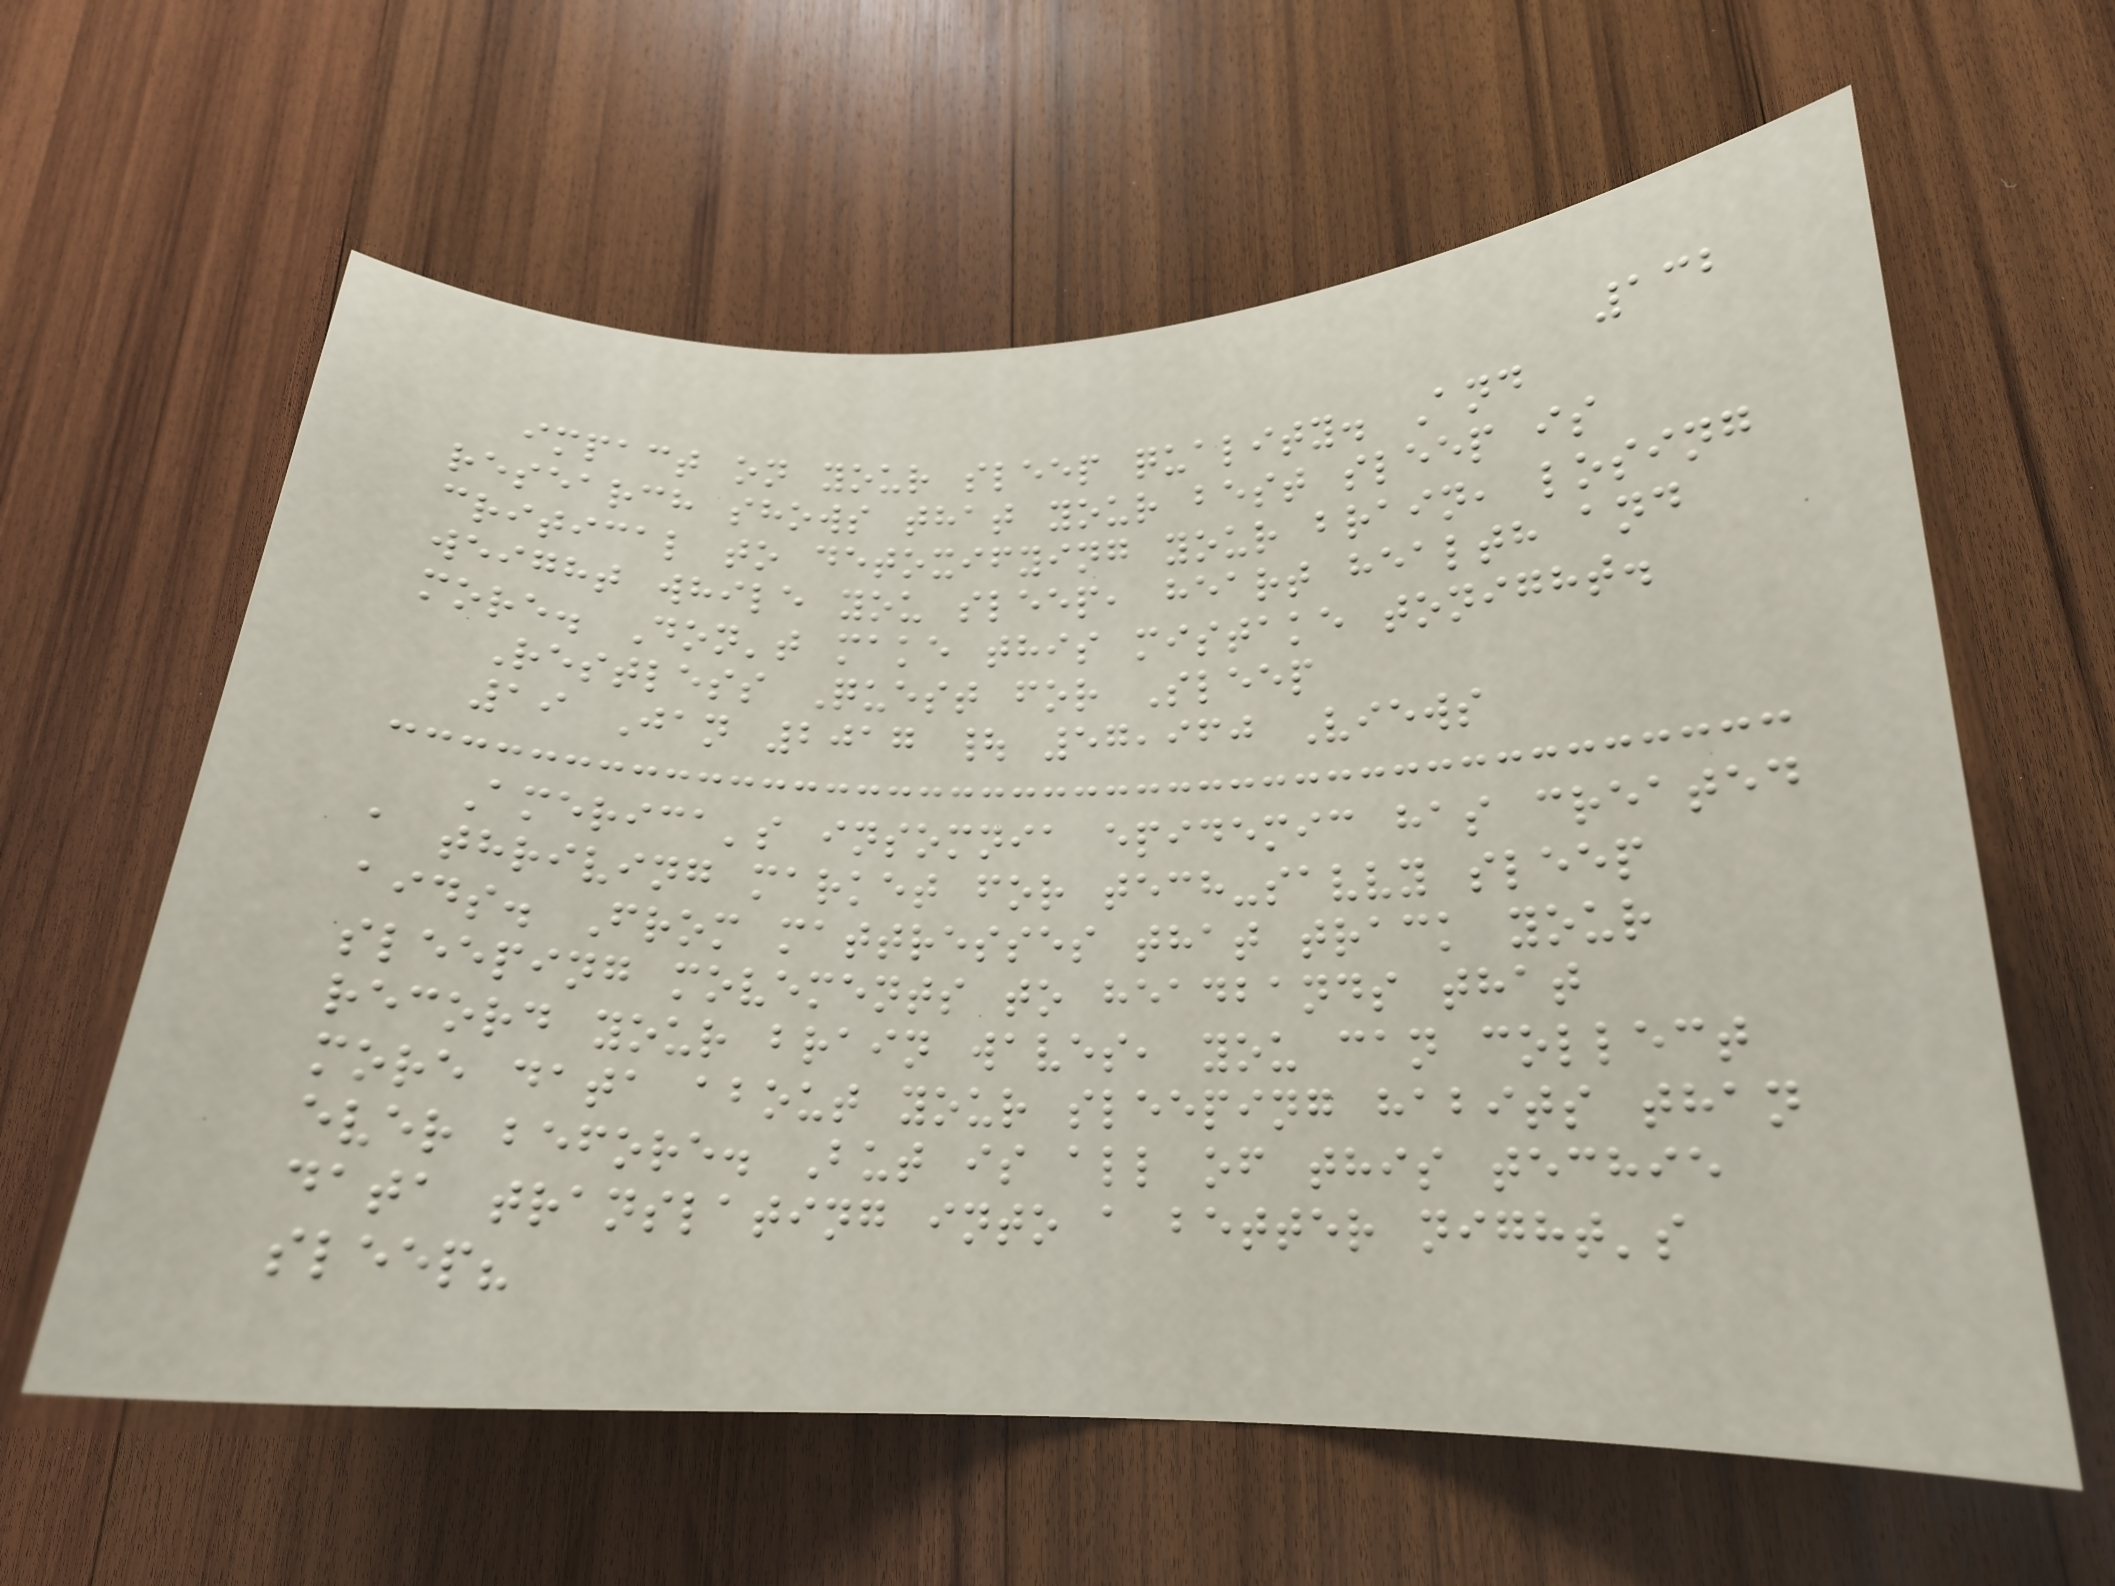132
impact on your sleep quality. And
research shows that your best sleep is
critical to detoxifying your brain, losing
weight while you sleep, heart health and
more. Don't make this mistake tonight.
Restless Quest for Sleep
19 Jan 2017 | 57,960 Views
America's insomnia epidemic has created
a thriving market for tech-savvy sleep
aids. From mattresses that track your
sleeping movements to headbands that
record your brain waves, you can collect
more data about your sleeping habits than
ever before. But is all of this techie
data translating into a better night's
sleep?
